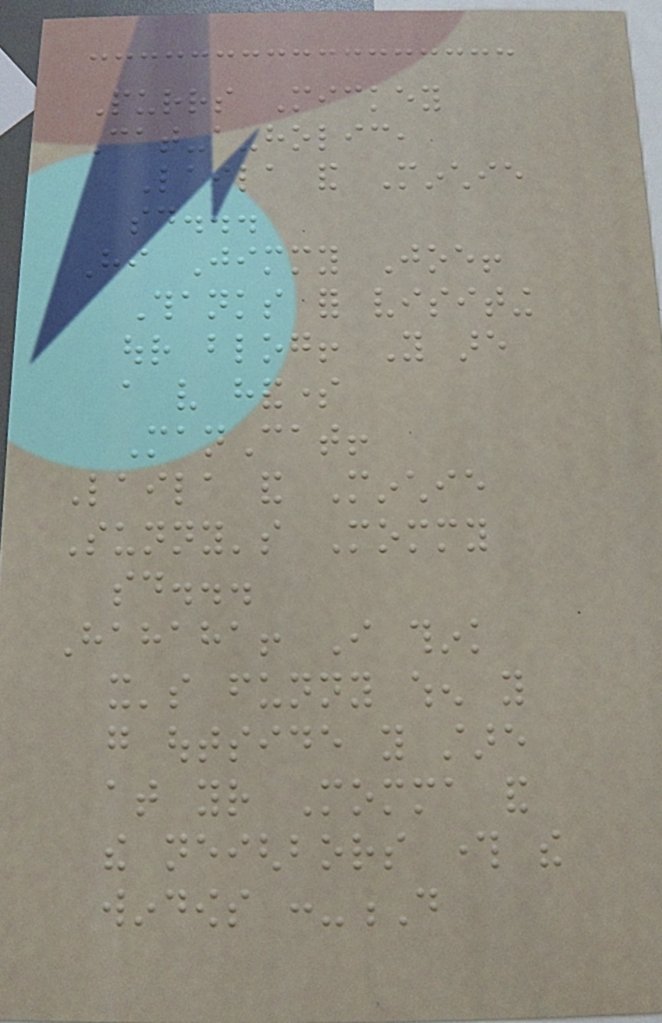Purrs Mickey
Cat-a-holic,
Laila and Minchie
said...
Hi Jimmy Joe!
Thanks for visiting
our blog! You are
a very handsome
ManCat!
Laila and Minchie
Sunny's Mommy
said...
Hahaha! I think
it's funny when you
go outside you stare
at your Momma and
the neighbors through the
windows :-D
